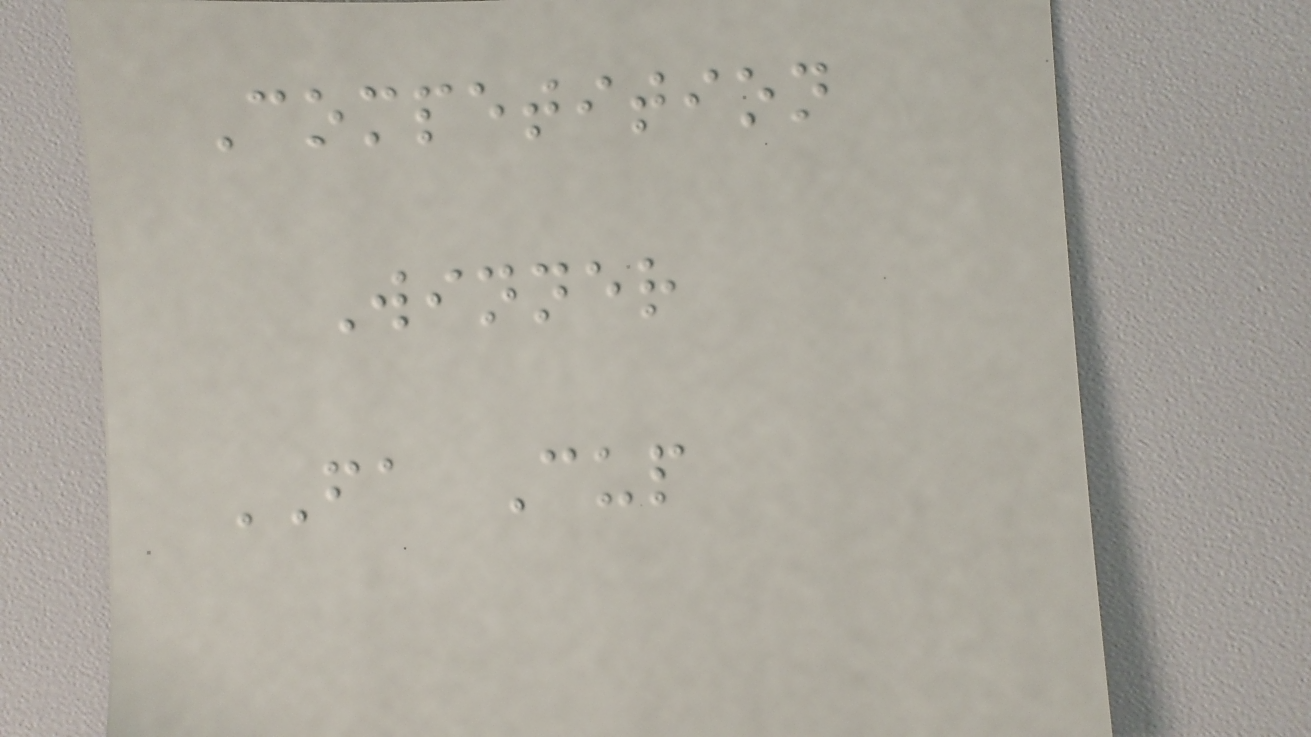Competition
Winner
FA Cup
